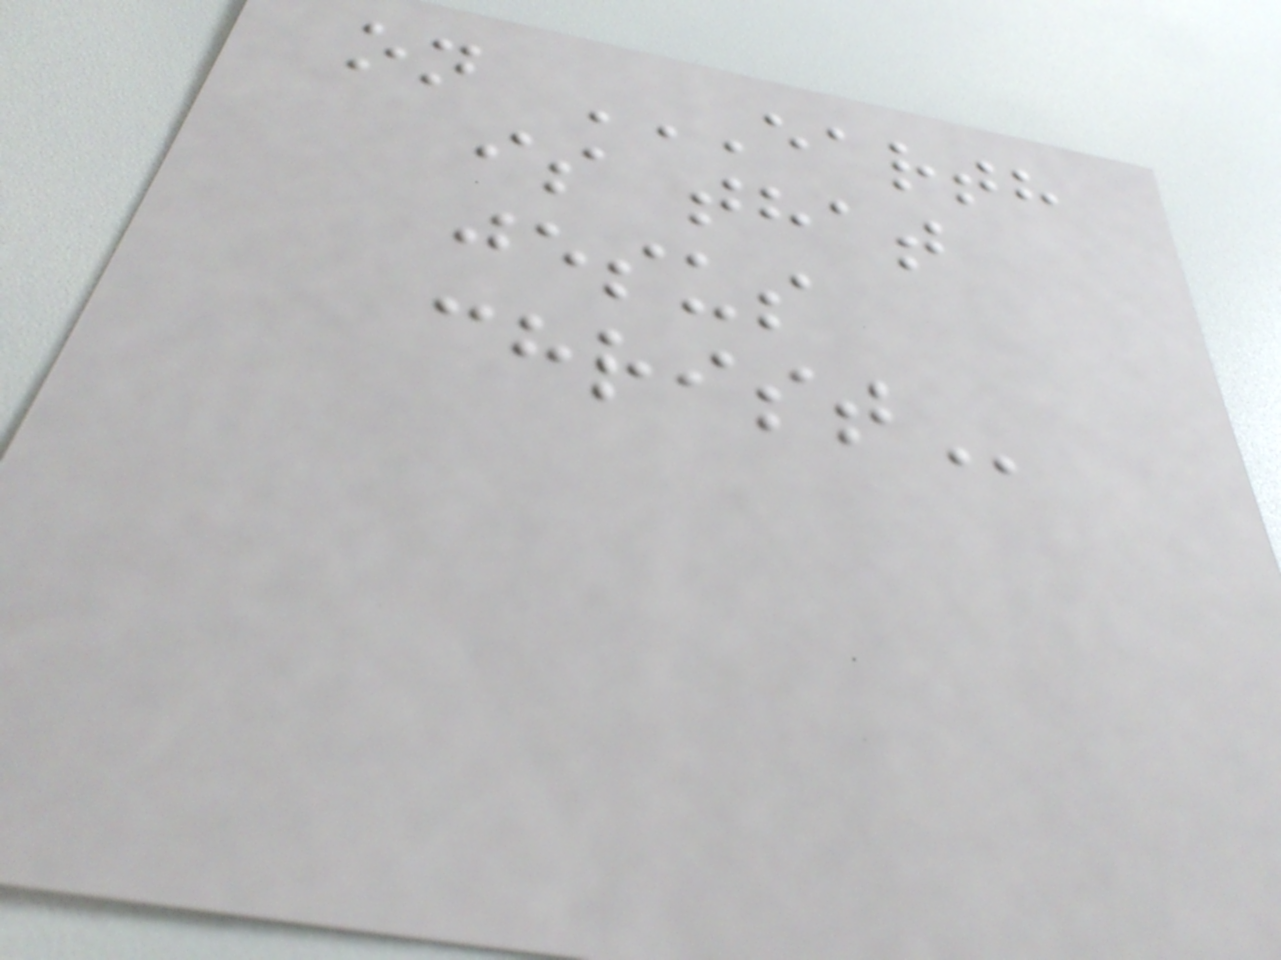on EARTH
IS THAT
JESUS
CHRIST
